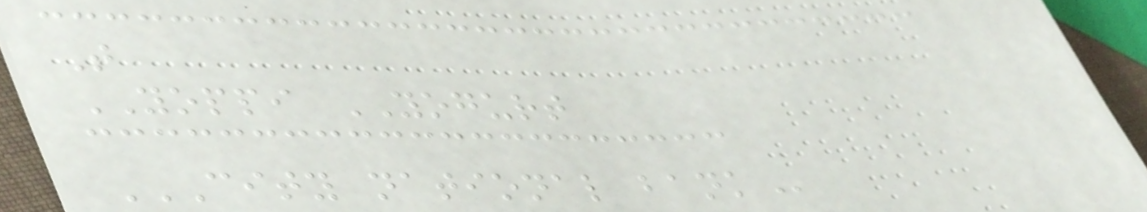T
YOPPI YOGURT
CITY NATIONAL BANK
